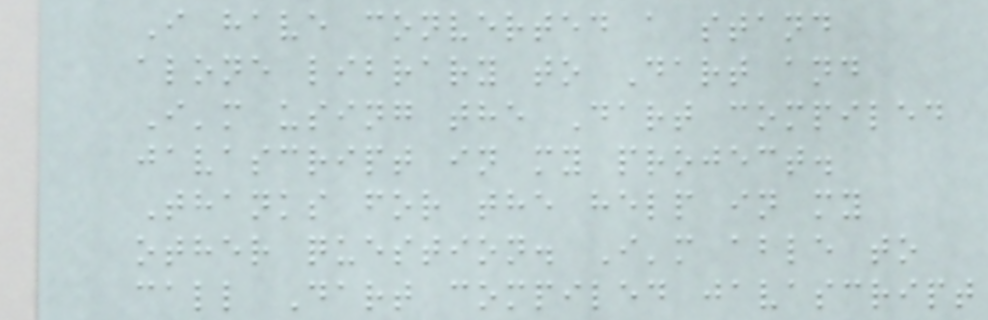I have converted a stand
alone library to Dart and
I'm using the Dart compiled
javascript in my project.
Thanks for the help in my
other question. I'm able to
call Dart compiled javascript
